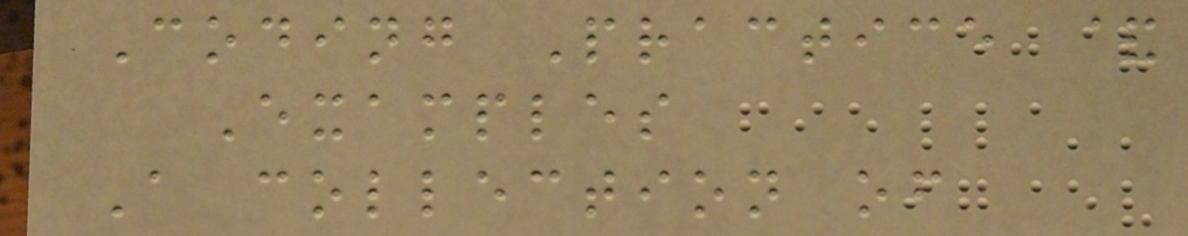Coding Practice &
Examples
A collection of
